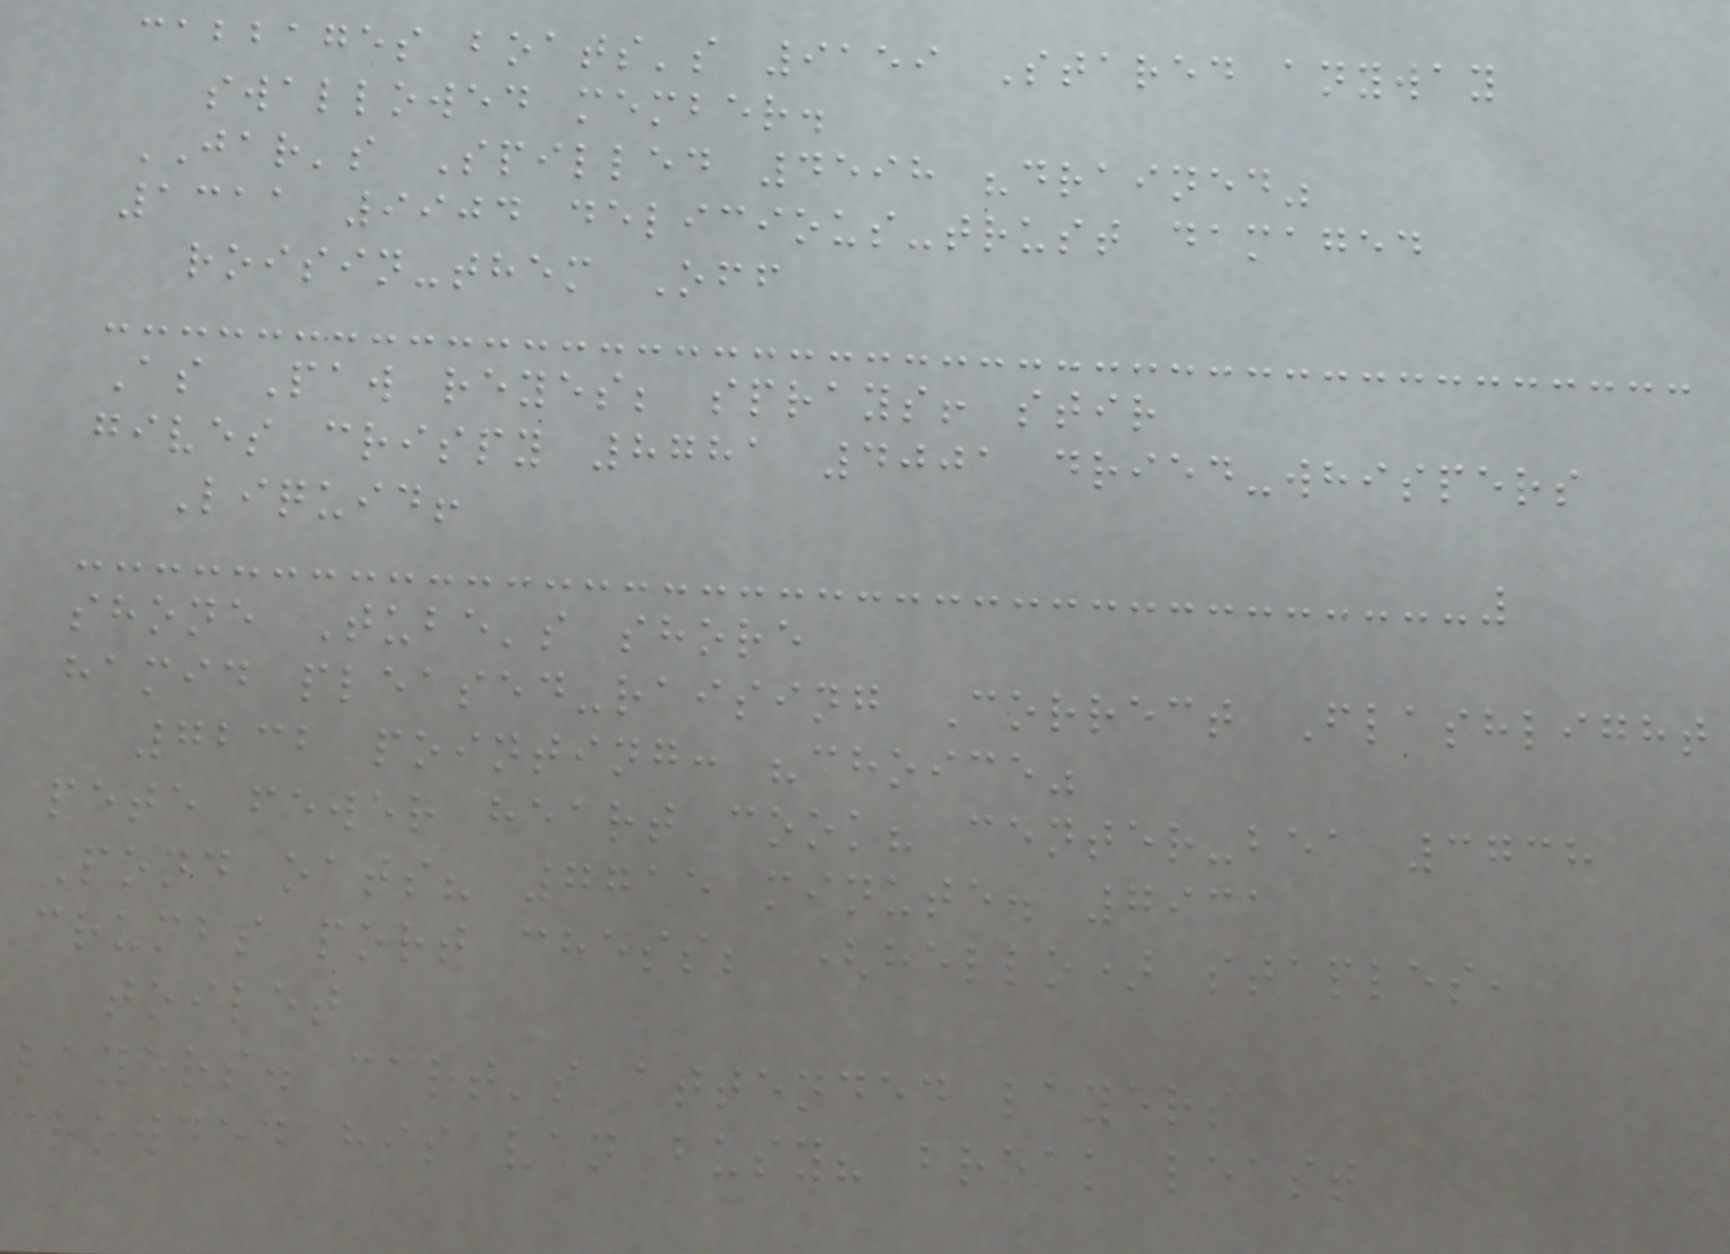cabbages boats's 9159 Stared anyway
swallowed member.
JAR's Spilled 4598 "drained"
1311 9904 delicious-trust damaged
roisin-them Off
As Paw reyes; sprays! stir
gives crispy 8781 4001 dried-whispers
Liquid!
shone Tube's shore
hamid pleased-raising Correct Flashlight
7232 pointing: "choice"
pete fewer heart cook? center-bea 3738
Pond oats? 7715 minute. 7931
crumbs port chess; (hello) staples,
toilet
layers. cart's attended layers
crowded his van busy? break least
